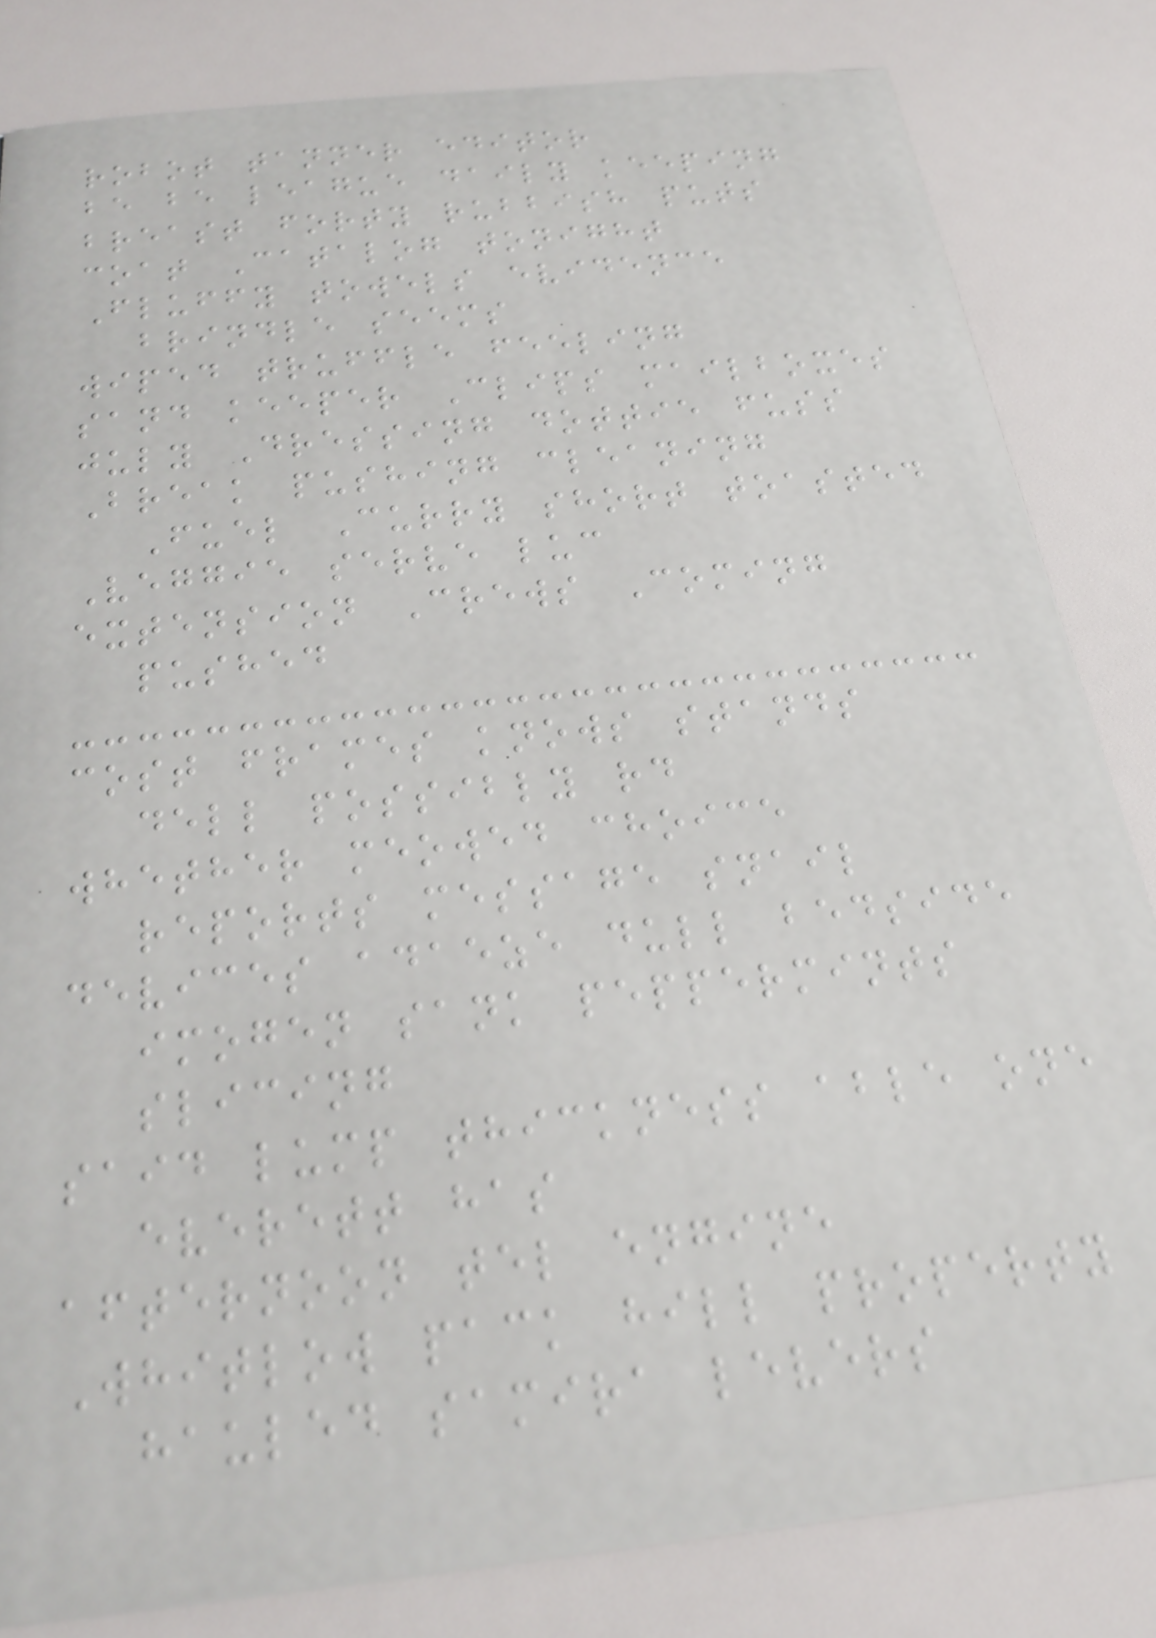robot tanner editor
be be league daily keeping
breast forty rubbish puts
coat Catalog tonight
Fluffy towels evidence
brindle seems
wiped truffle feeling
sand keeper Clips mailboxes
july Dressing dottie fuss
Break pushing cleaning
Fuel Curry short toasted
Veggie serve luc
extension Crews Coming
pushed
cost frames knows stands
dell possibly rd
whether meowed choice
reports message snail
devices adaeze dull bedside
imogen sank peppermints
slicing
said lump thickness able one
everett has
afternoon tel engine
Whitlow pack hill property
hauled samira levers
